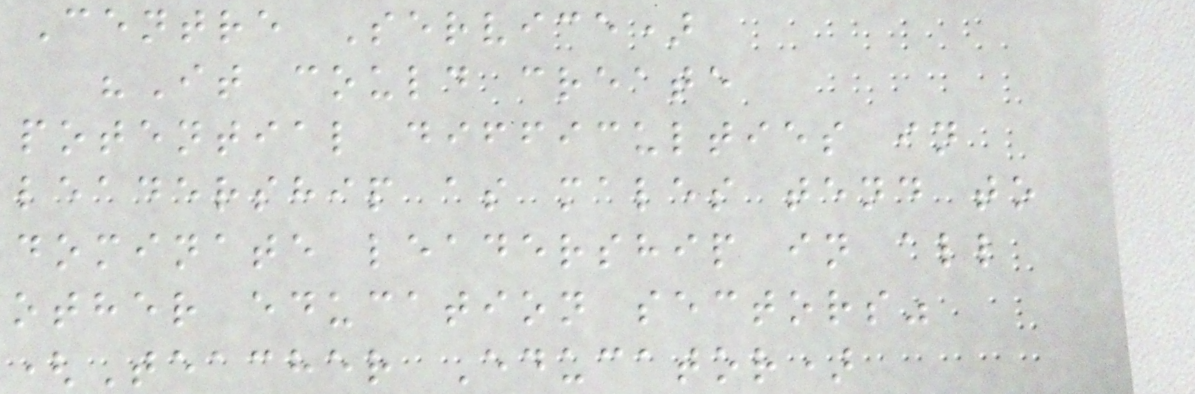Centre Service)
"It could create
potential difficulties in
leadership as males tend to
dominate leadership in all
other education sectors"
(Teacher Educator)
